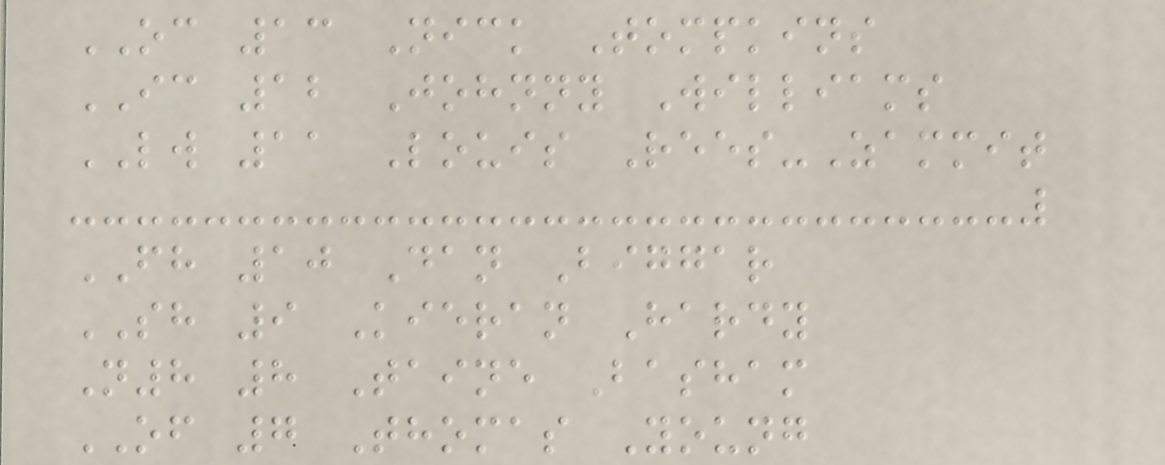OC 13 Nick Tompkins
IC 12 Johnny Williams
LW 11 Louis Rees-Zammit
FH 10 Dan Biggar
SH 9 Kieran Hardy
N8 8 Taine Basham
OF 7 Thomas Young
